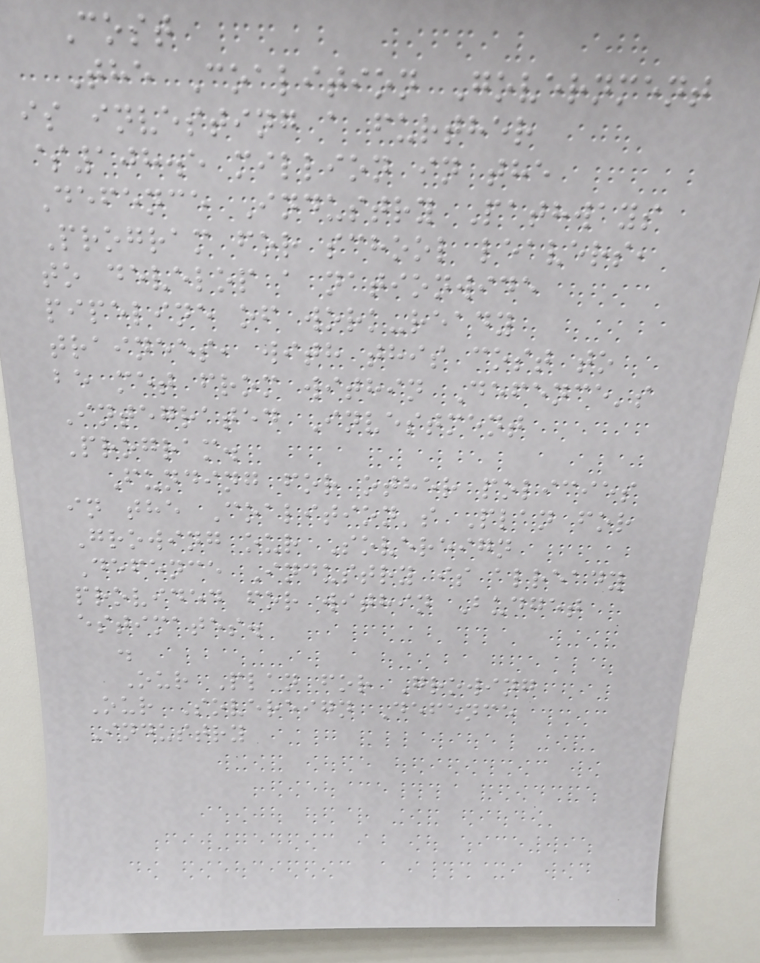Cost
The Coalition Government
is investing a further
$108.5 million in the
Defence Industry Pathways
Program for school leavers,
to develop a nationwide
pipeline of work-ready
trainees, with this cost to
be met from within Defence's
Integrated Investment
Program.
Funding for other policies
in the Coalition's Plan for
Growing our Sovereign
Defence Industry is already
provided for within Budget
estimates.
.
Our Plan for Growing
Our Sovereign Defence
Industry
